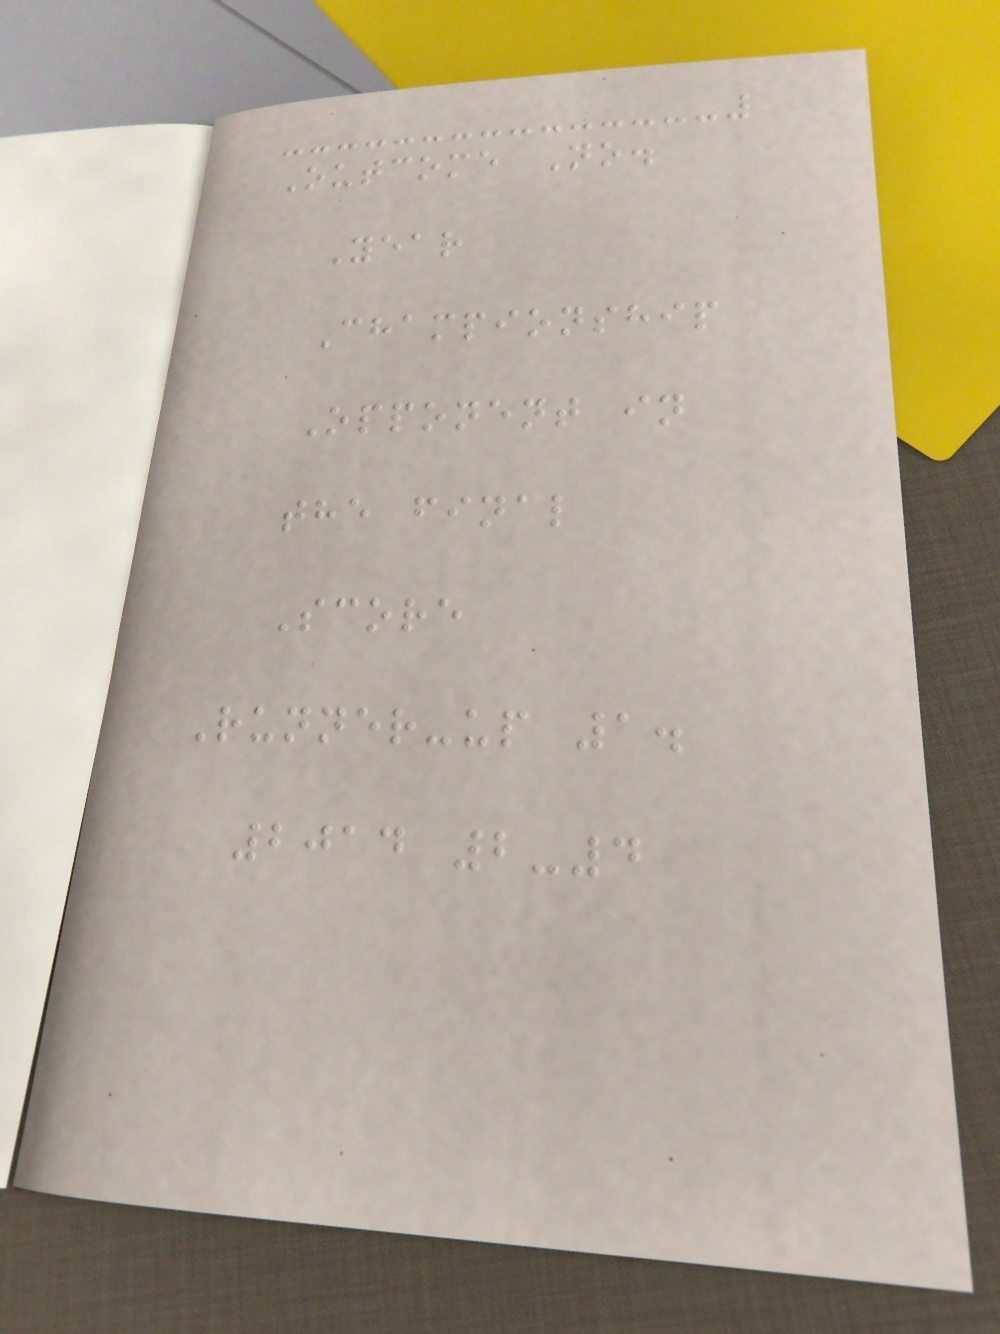Outcome No.
Year
Championship
Opponent in
the final
Score
Runner-up 1.
2014 2-4
